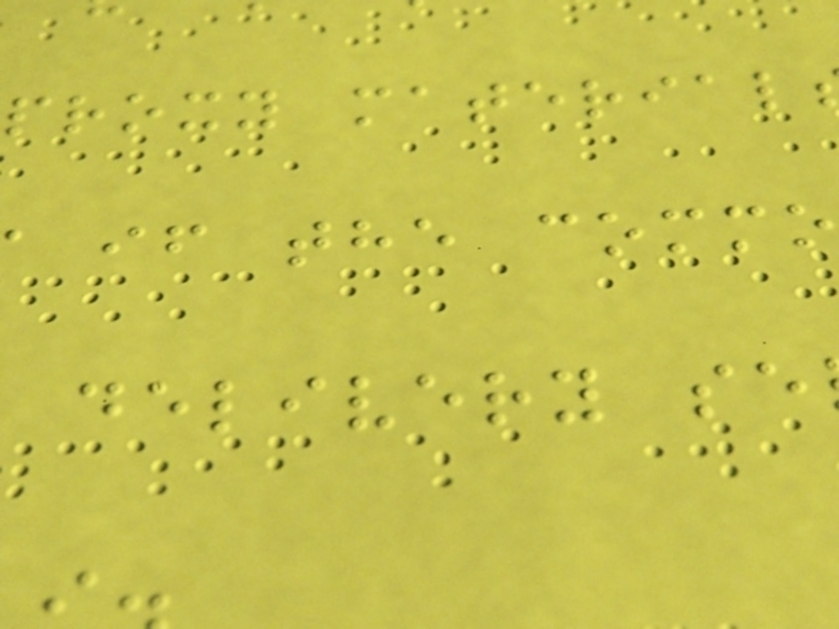proxy material
if the commo
delivery se
